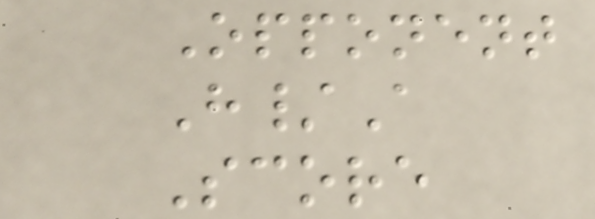Opponent
H/A
Score
